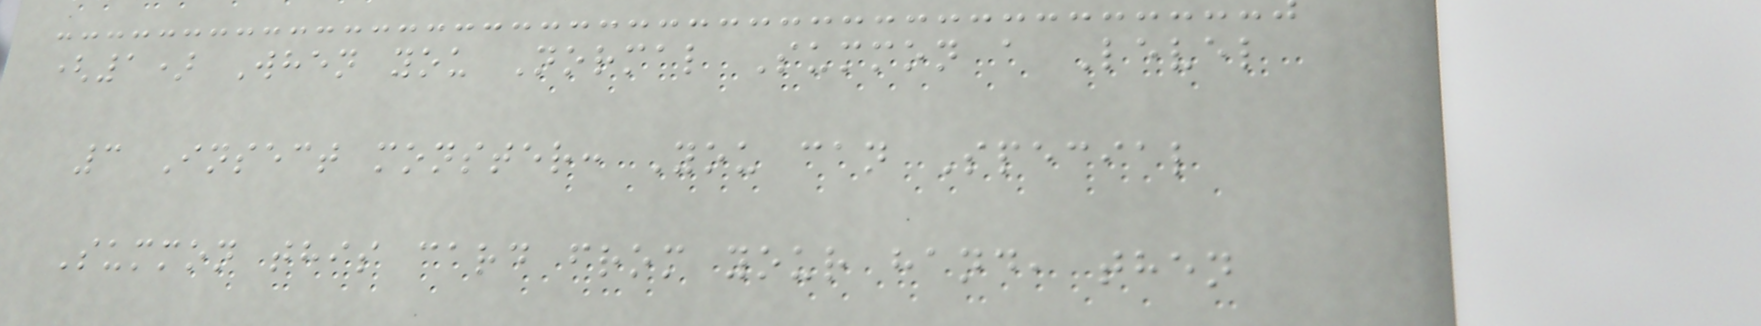(1) When you Normal Summon a Level
3 Insect monster: You can Special
Summon this card from your hand, then
